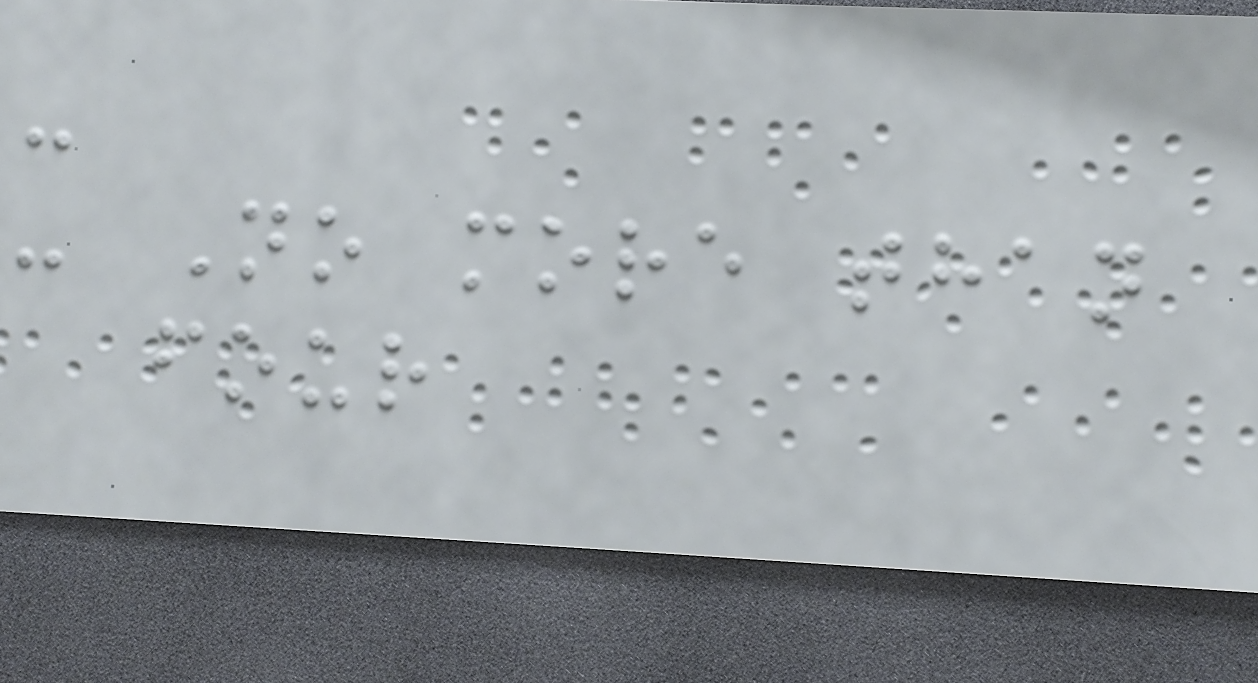-
- No more than
four
